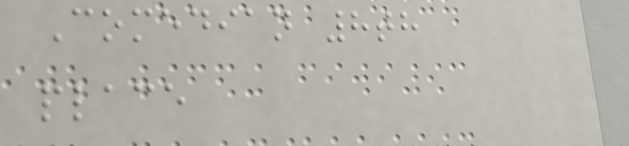Comedian 8th
place
